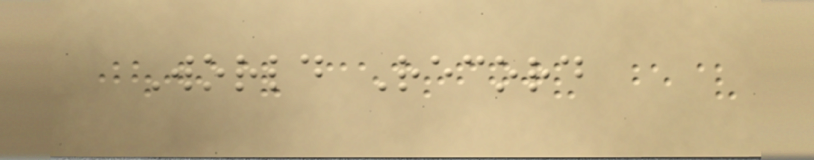World Record
